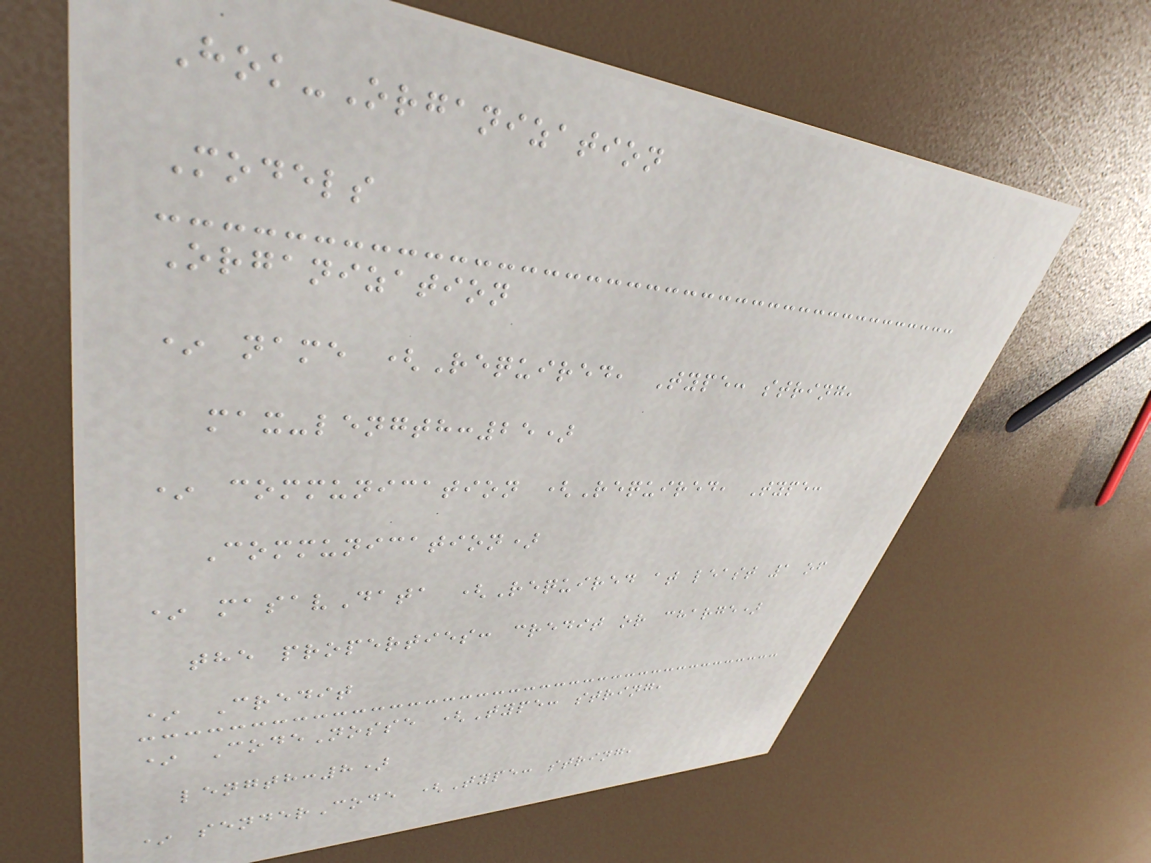Hok-Organization
Models
Organization
* name (Required, Type: string,
max-length:25)
* communication (Required, Type:
Communication)
* masavData (Required at least 1 of
the properties: credit or charge)
* Credit
* CodeNosse (Type: string,
length:8)
* senderCode (Type: string,
